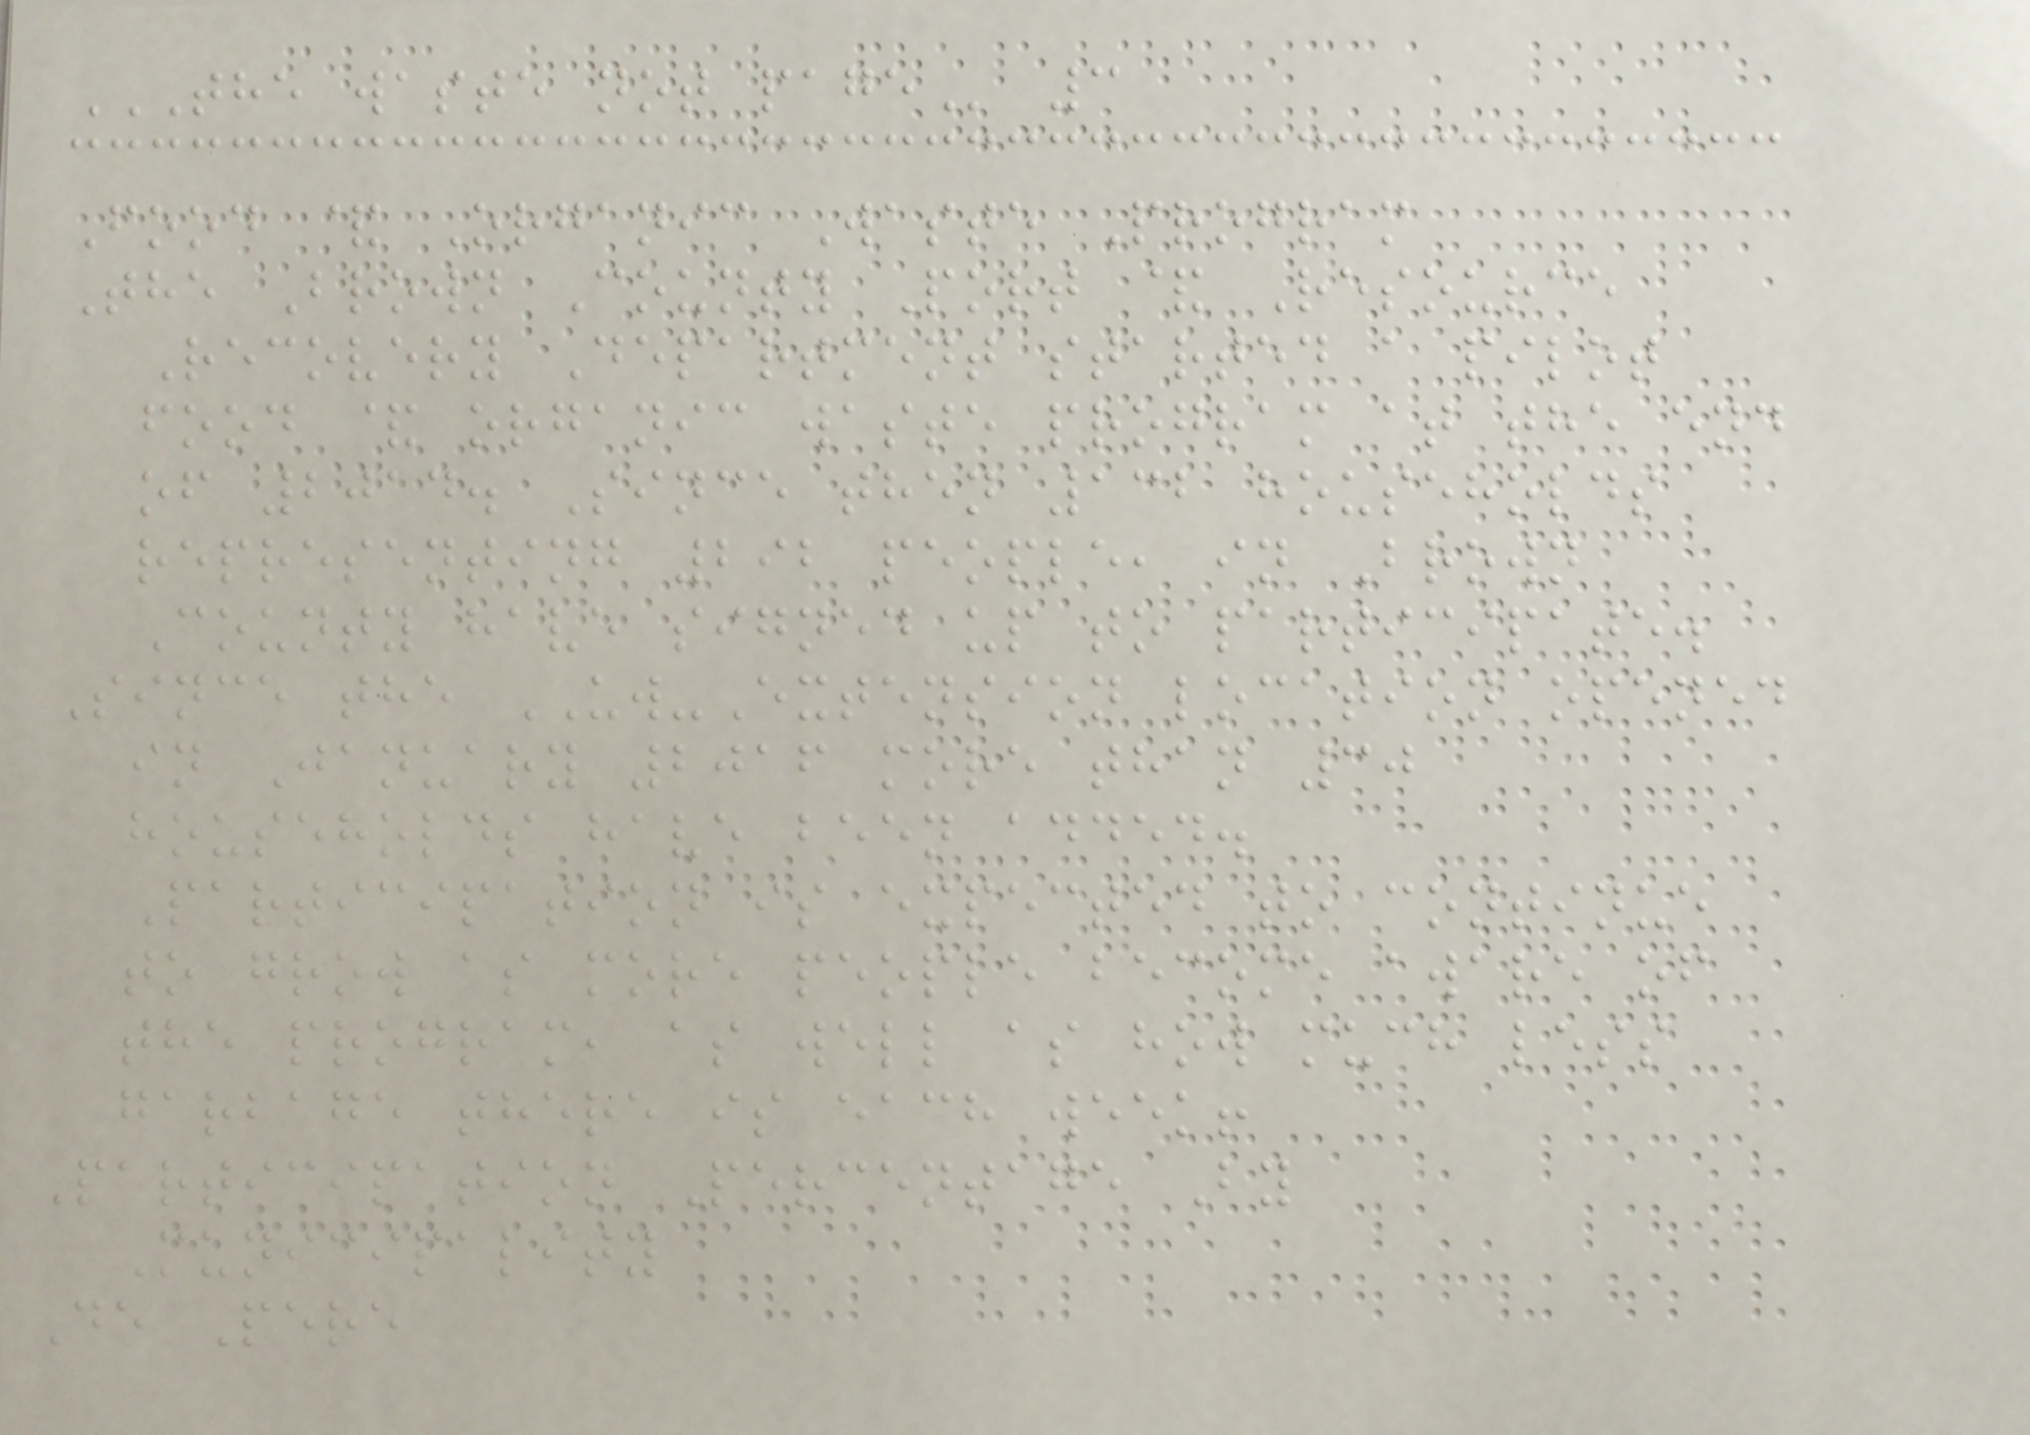THE WASTE NOT PAGE 3
Food & Organic Waste Program
The Brown County Port & Resource
Recovery Department started a pilot
food & organic waste program at the end
of 2014. Since then 132 households
representing 292 people, in Brown
County have signed up to participate.
Since the UW-Extension location opened
in January 2016 more than 30
households have been added.
Participation is expected to continue
to grow as more people become aware of
the program, as well as how much less
garbage there is each week!
Participation Percentage By
Municipality
De Pere
